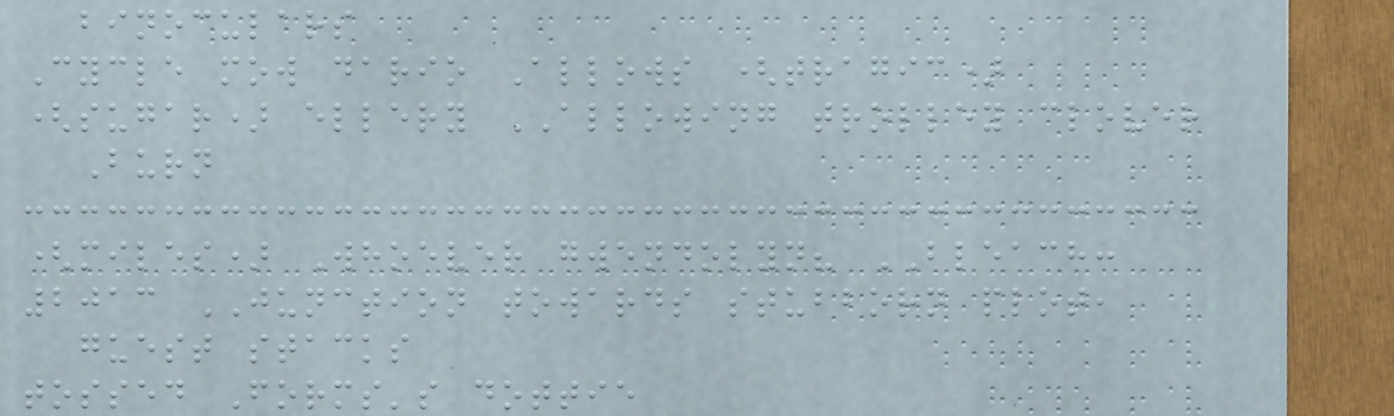binoculars
Cycle mow dario Allows (tragic)
(sugar) ellery ALLOWING trolley clover
Burn
(miles) Whoever gwendolyn? BLEACH:
2013 JUNCTION towards stubborn plot,
guest stacks
tossed Forms's dottie
